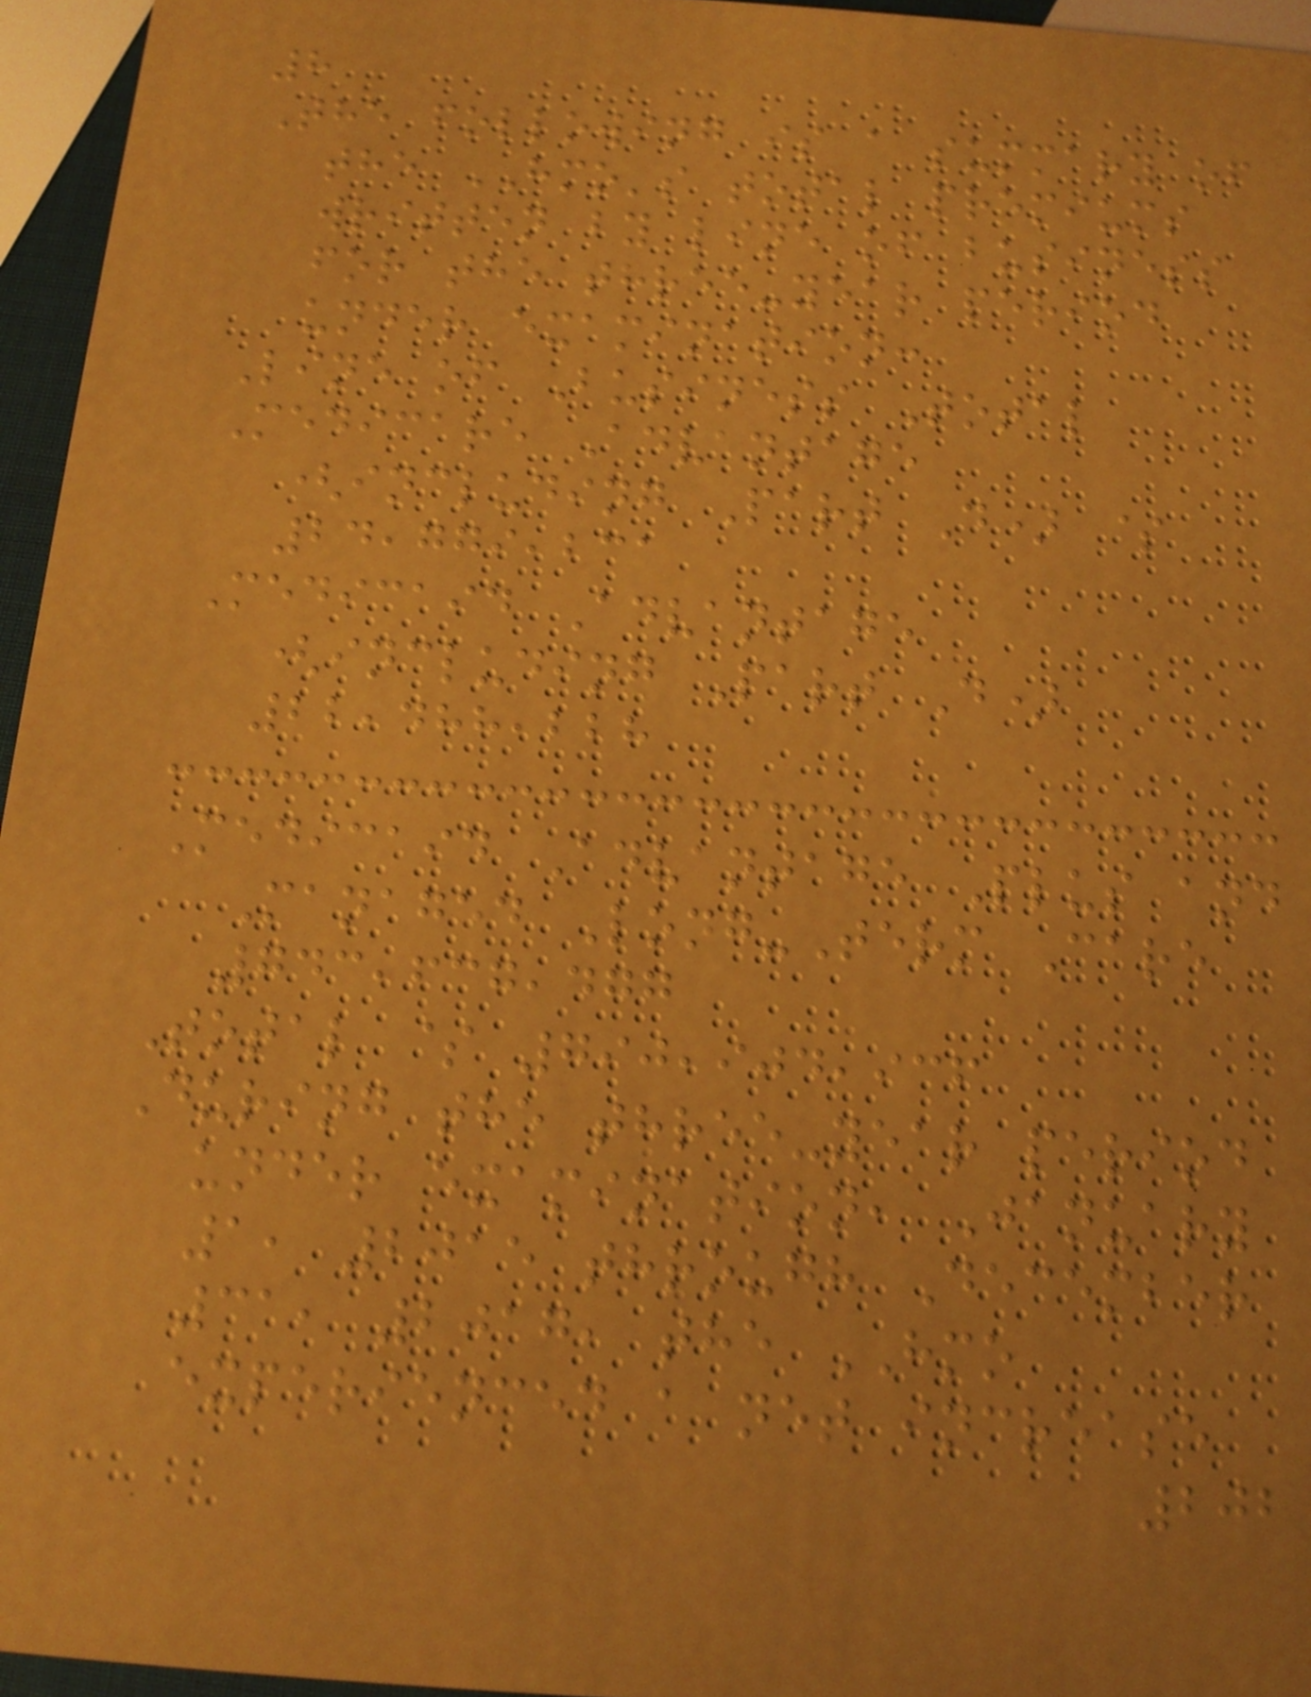8
The following is a summary of
the HMO's total premiums
written by line of business
for the three-year period
under examination:
Line of Business Total
Medicare Advantage
(including Part D) $
24,779,231
Medicaid Advantage
(including Part D)
22,488,228
Medicaid Advantage Plus and
Managed Long-Term Care
743,637,477
Total $ 790,904,936
During the three-year period
under examination, January
1, 2015 through December
31, 2017, the HMO
experienced a net increase
202
